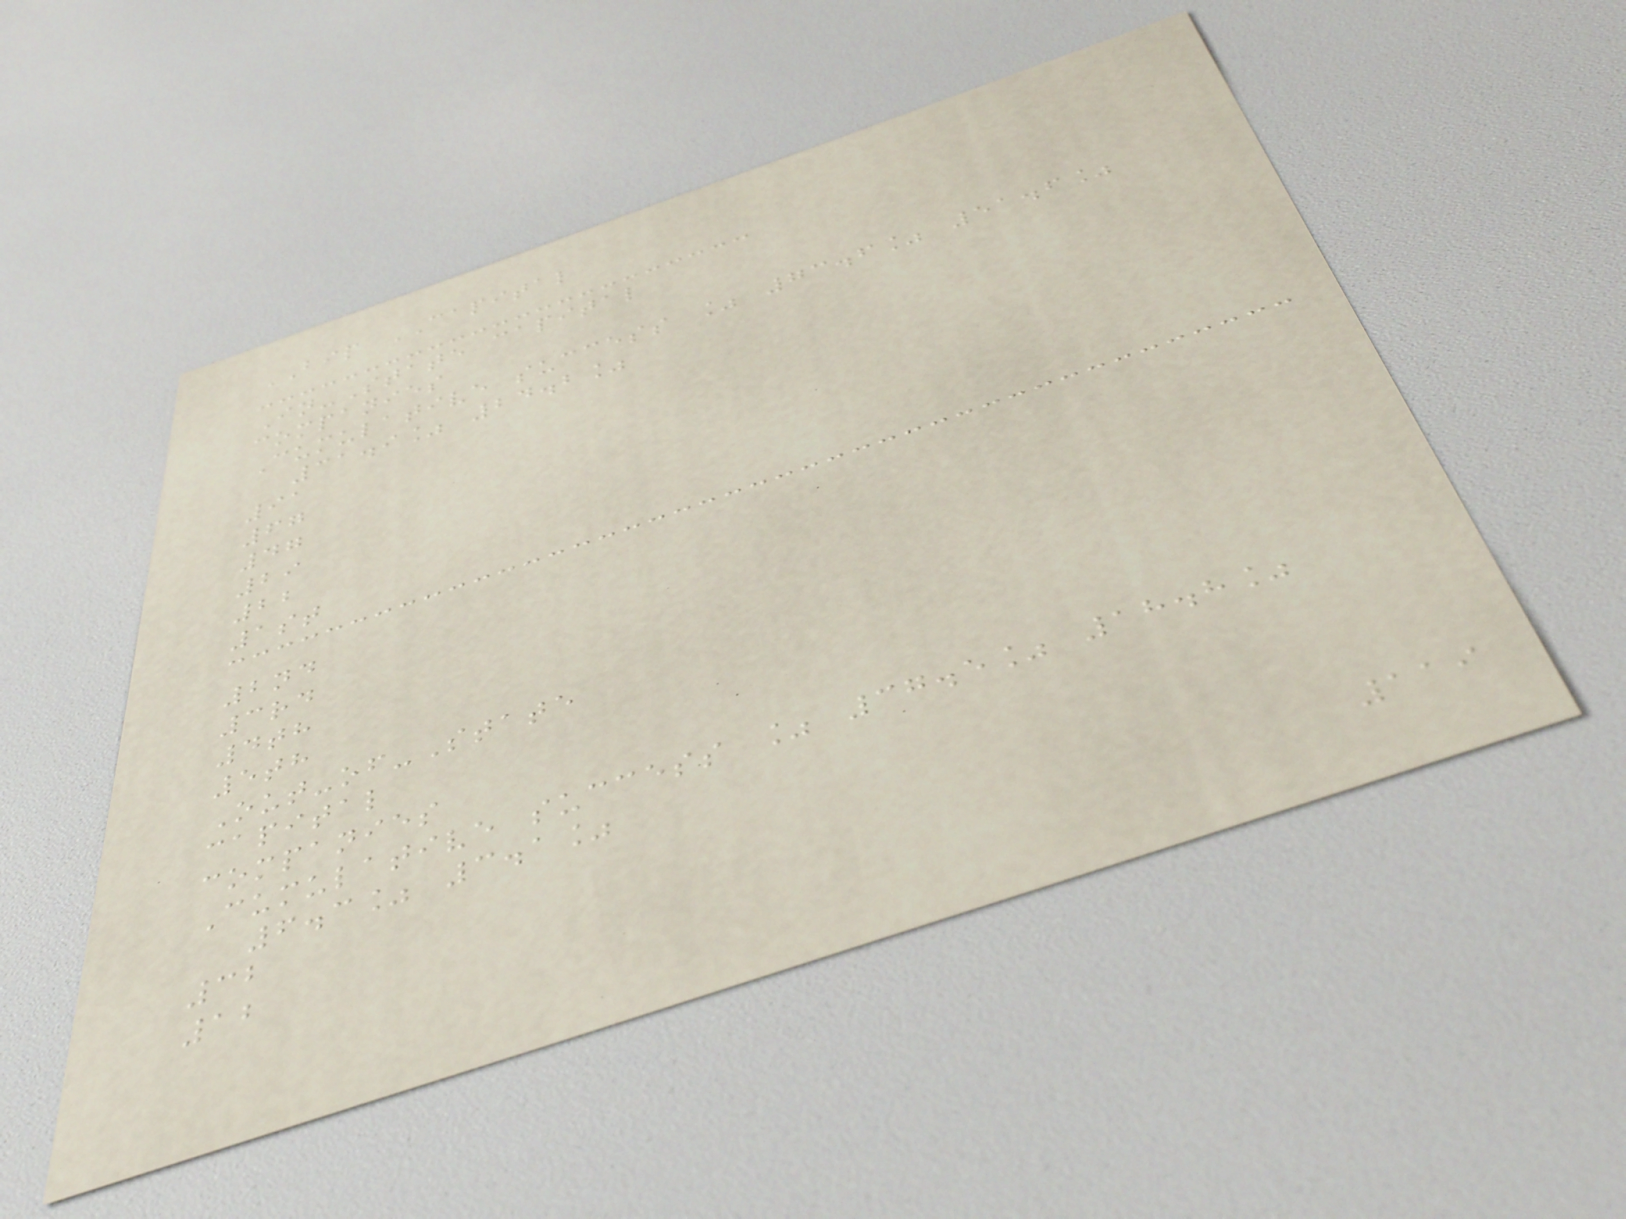BIP CAPITAL
In-State capital
companies
Cumulative success % 73.6% 51.6%
31.9% 24.2%
91
67
47
29
22
1st
2nd
3rd
4th
5th
Out-of-State
capital
companies
Cumulative success % 37.5% 18.8%
6.3% 3.1%
32
12
119
